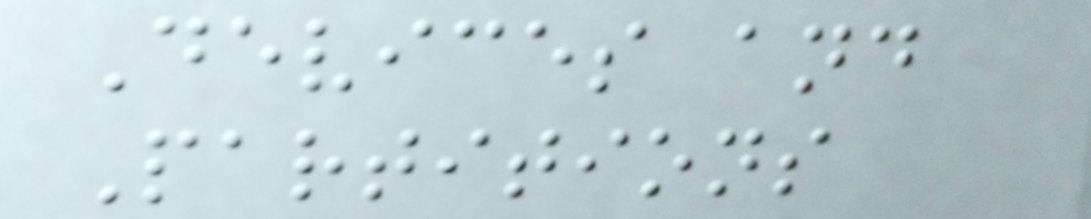Devices and
Partitions
